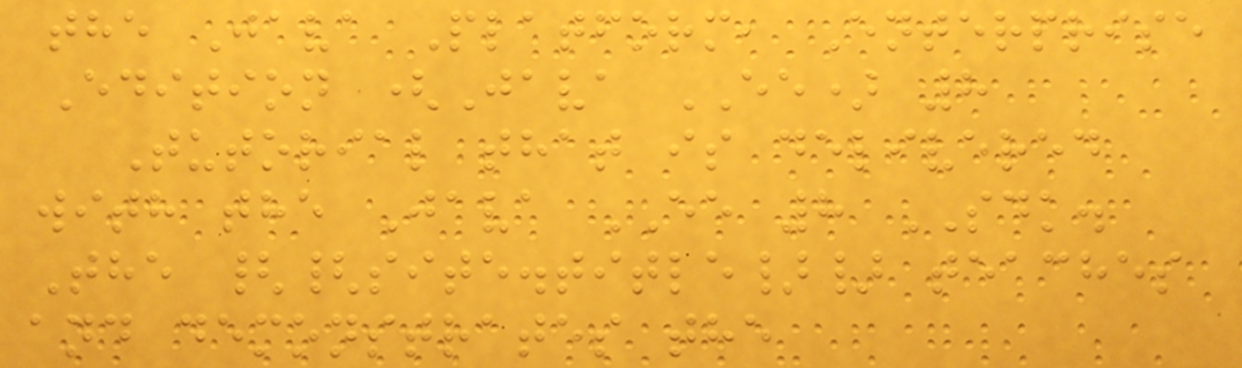the Java Platform, Enterprise
Edition (Java EE) 8
Tutorial that is delivered
with the Java EE 8 SDK.
The {{site.title}} teaches
and demonstrates the
